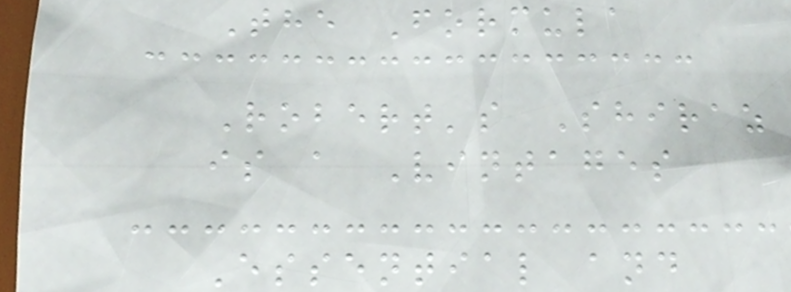The Formula
Robert's Shiraz
is a Vintages
Essential and
